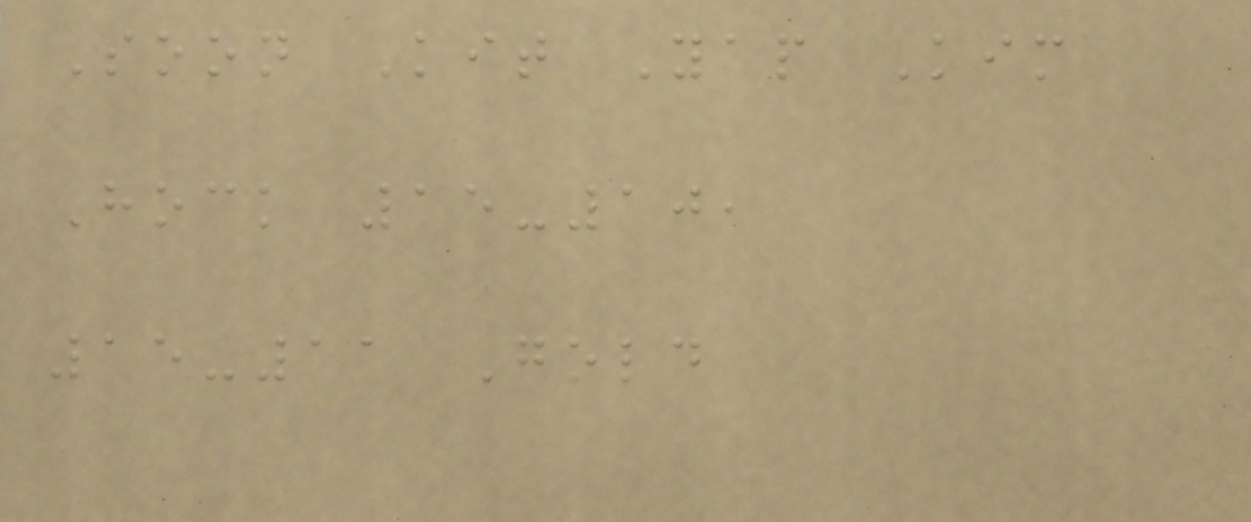Soon Kit Yap Kim
Hock 15-10,
15-11 Gold
